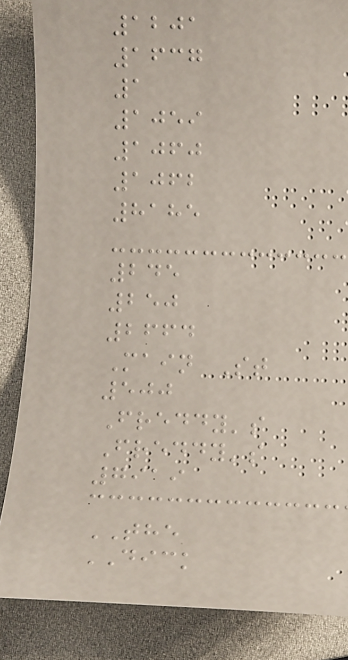1201
1637
1
1059
1060
1062
8185
245
250
2664
Main St
500
Freddy's
Freddy's
7919
THE
DICK
